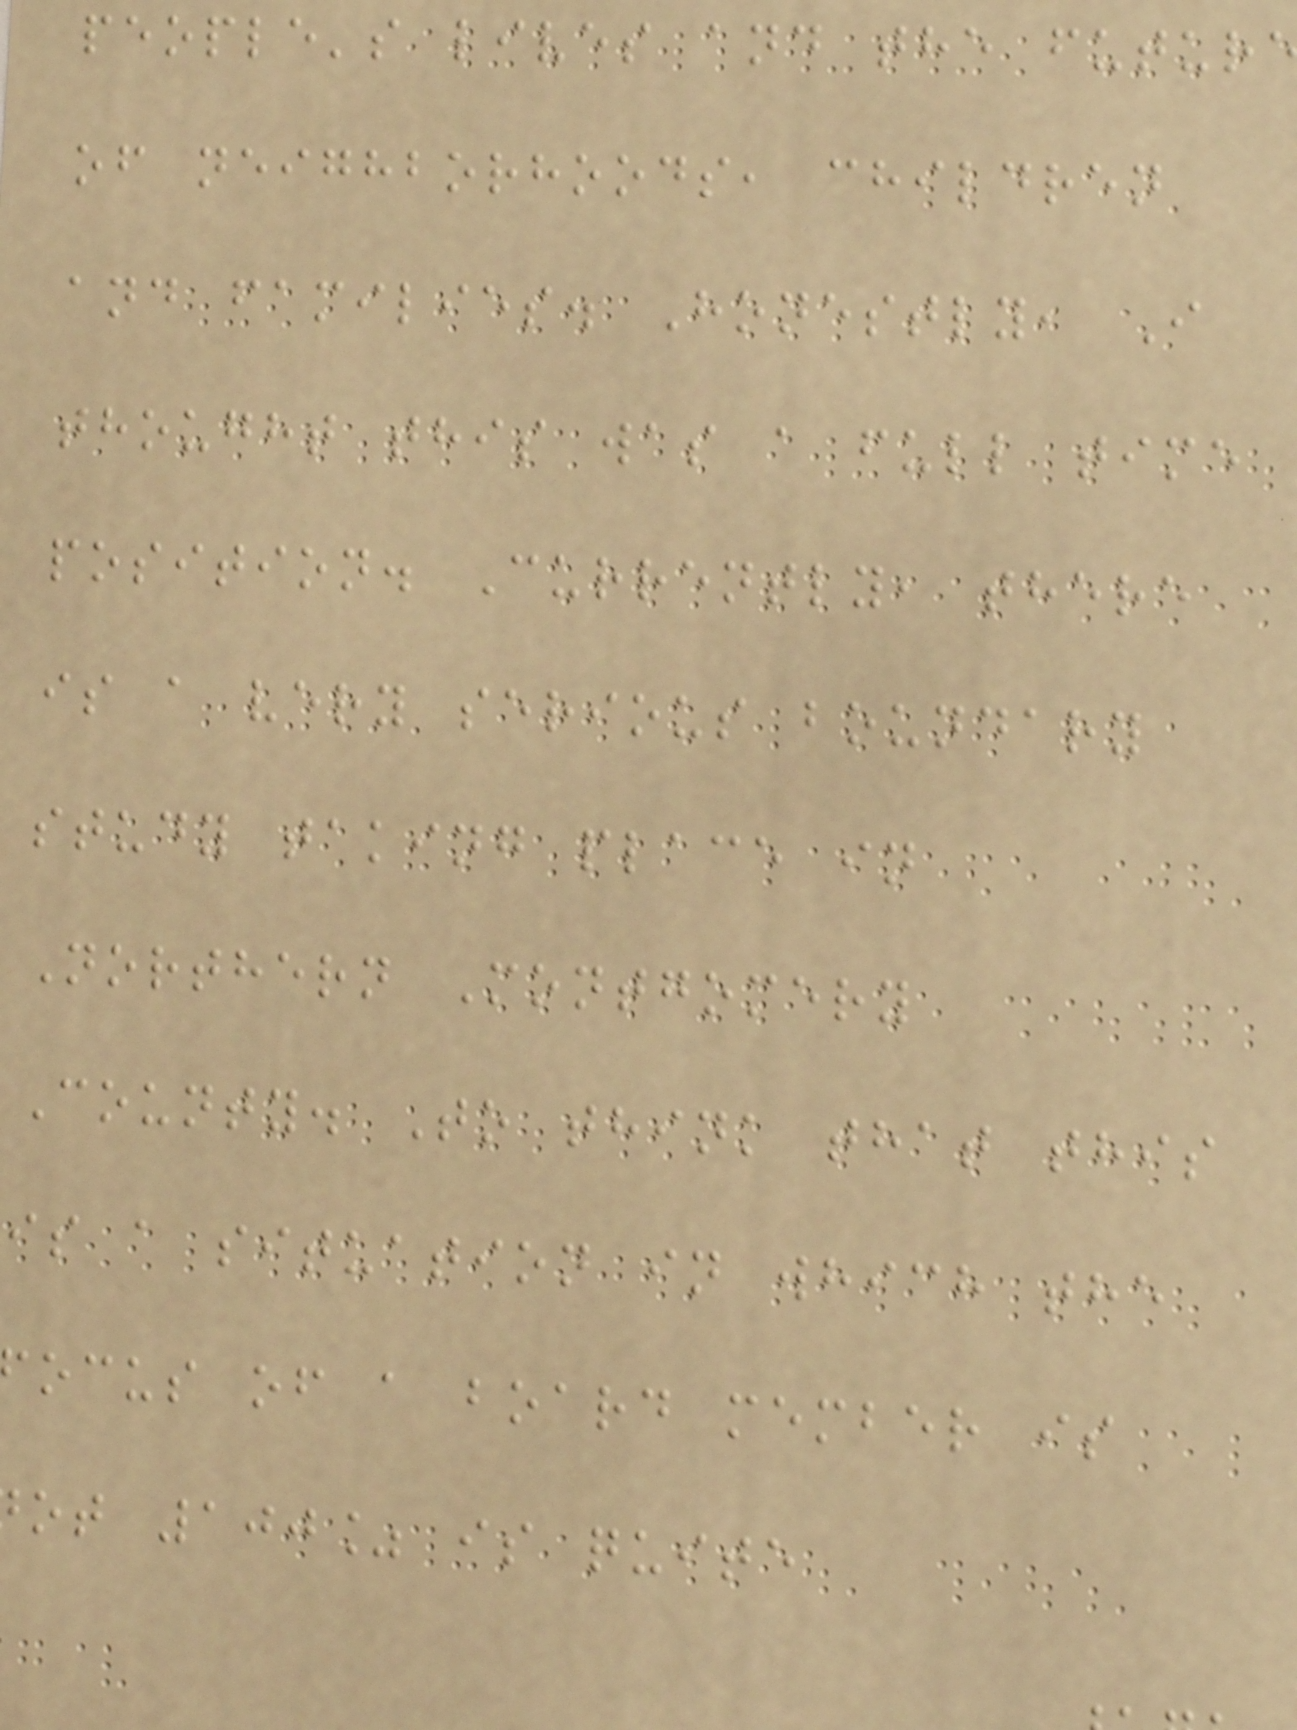people's lives and the futur
of neighborhoods, children
and families. Honestly, I
thought this was a full time
position. Currently, there
is a very serious boundary
study taking place in
Northern Montgomery
County. To think that this
is a situation in which the
ocus of a board member is
ot 100% is quite
